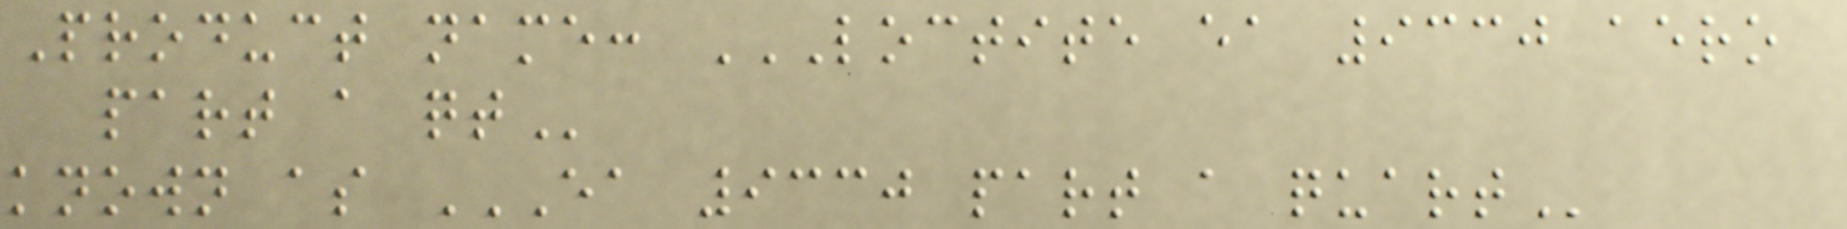Product name: LOCTITE EA 9330 AERO
PART A QT
known as EA 9330 PART A QUART
